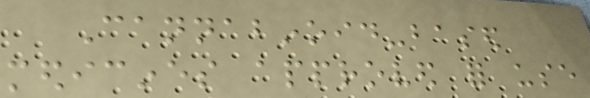Cannabinoid-based
medicines approved for use
